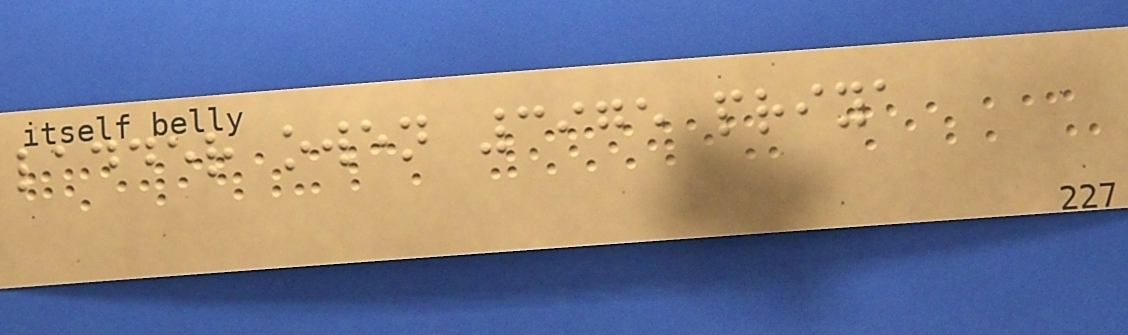ladder owen 3975 priya
